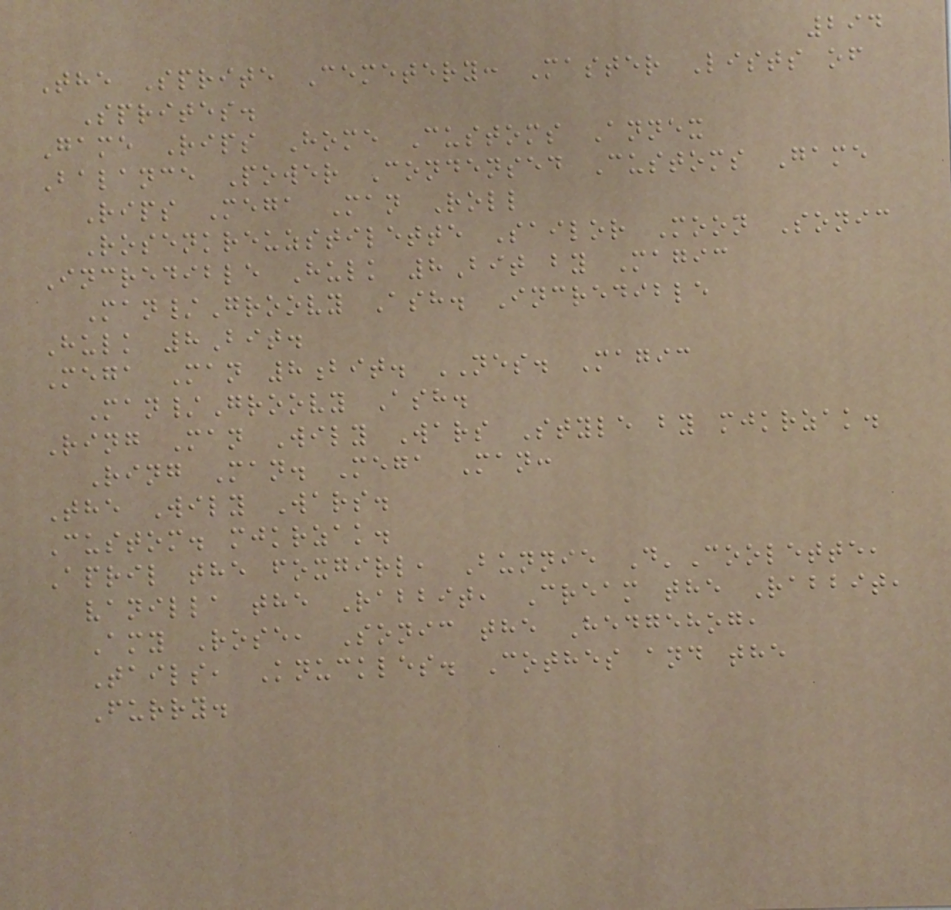294
The Sprite Cemetery: Master Lists of
Sprites.
Game Rips Home Customs Annex
Balance Power Condensed Customs Game
Rips Mega Man Roll
Rosenkreuzstilette Sailor Moon Sonic
Incredible Hulk 8Bit by Magic
Man/Groovy Ash. Incredible
Hulk 8Bit.
Mega Man 8bit. NES. Magic
Man/Groovy Ash.
Ring Man Wily Wars Style by mjkrzak.
Ring Man. Mega Man:
The Wily Wars.
Custom. mjkrzak.
April the foxgirl, Bunnie D'Coolette,
vanilla the Rabbit, Cream the Rabbit,
Amy Rose, Sonic the Hedgehog,
Tails, Knuckles. Cothes and the
Furry.
